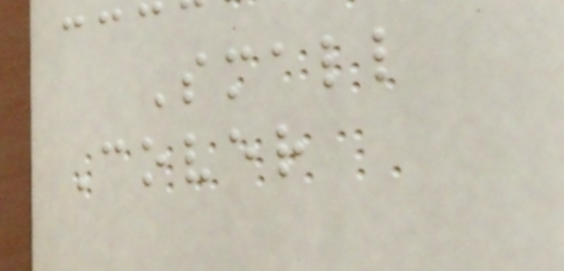Small
Cover
